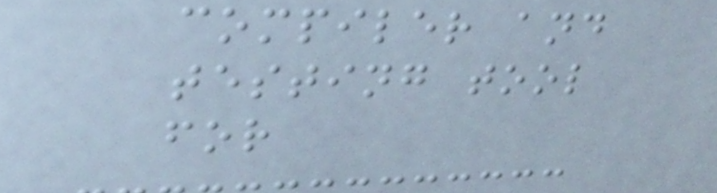compiler and
testing tool
for
